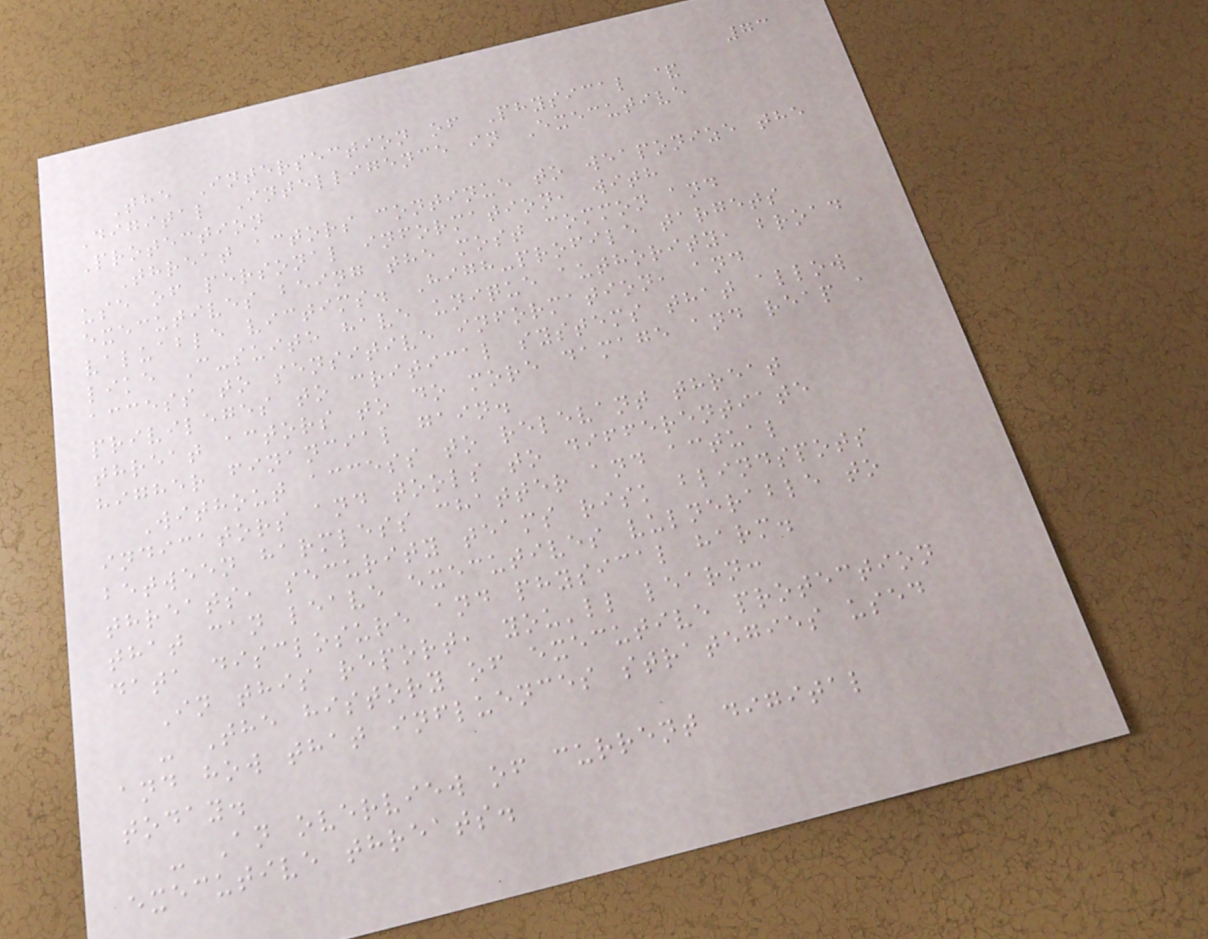73
The Intersection of Physical &
Digital Intelligence in Executive
Protection
Threat actors continue to weaponize the
use of personal information, with
executives being the most common and
valuable victims. High-profile targets
like C-suite have unique authority, broad
access to sensitive information, and
privileges to critical systems that allow
threat actors to do more damage and reap a
higher financial gain.
Without access to relevant threat
indicators and tools to differentiate
between harmless chatter and actual
threats, security teams risk blindspots
that can leave executives vulnerable to
data disclosure and physical harm.
In this report, you'll learn:
- The history of executive protection
and how that influences strategies used
today.
- An overview of current digital
executive threats.
